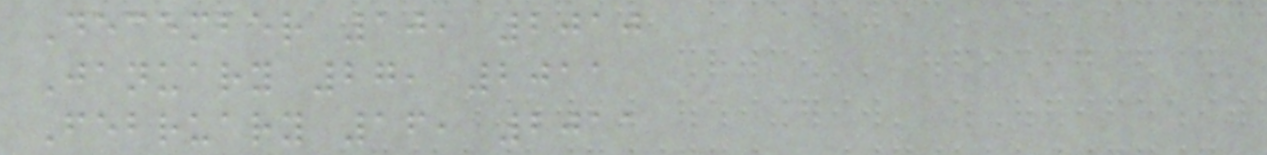December 10, 2010
January 27, 2011
February 16, 2011
